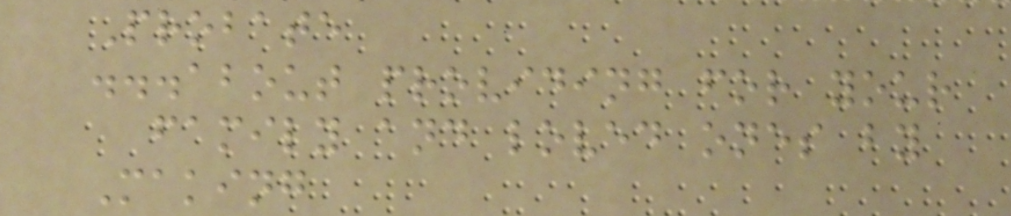Probate
...about providing for your
family and loved ones by
Making
